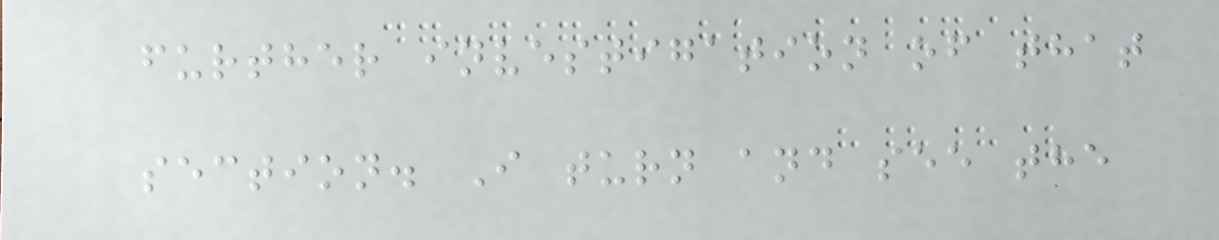further investigation of that
section. I turn and see the
